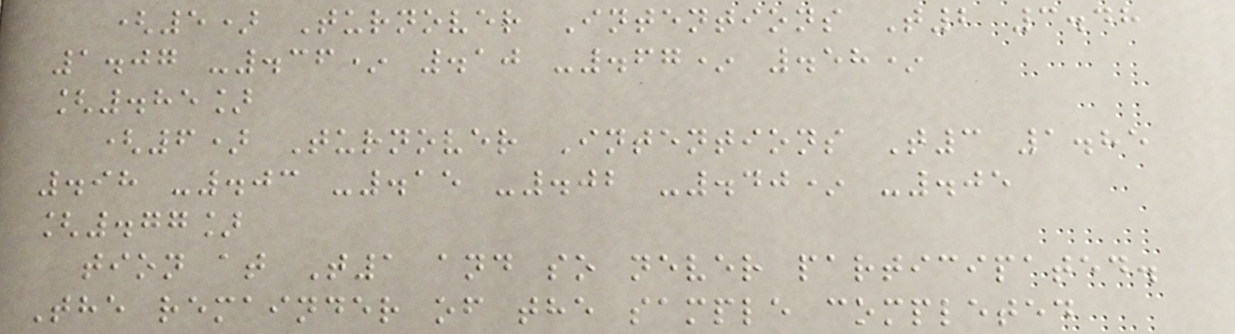(5) Turnover Intentions T2 3.48
1.07 -.36* .10 -.67* .58*
[.85]
(6) Turnover Intentions T3 1.85
.98 -.03 -.15 -.02 -.40* -.05
[.77]
tion at T1 and so never participated.
The remainder of the sample completed
